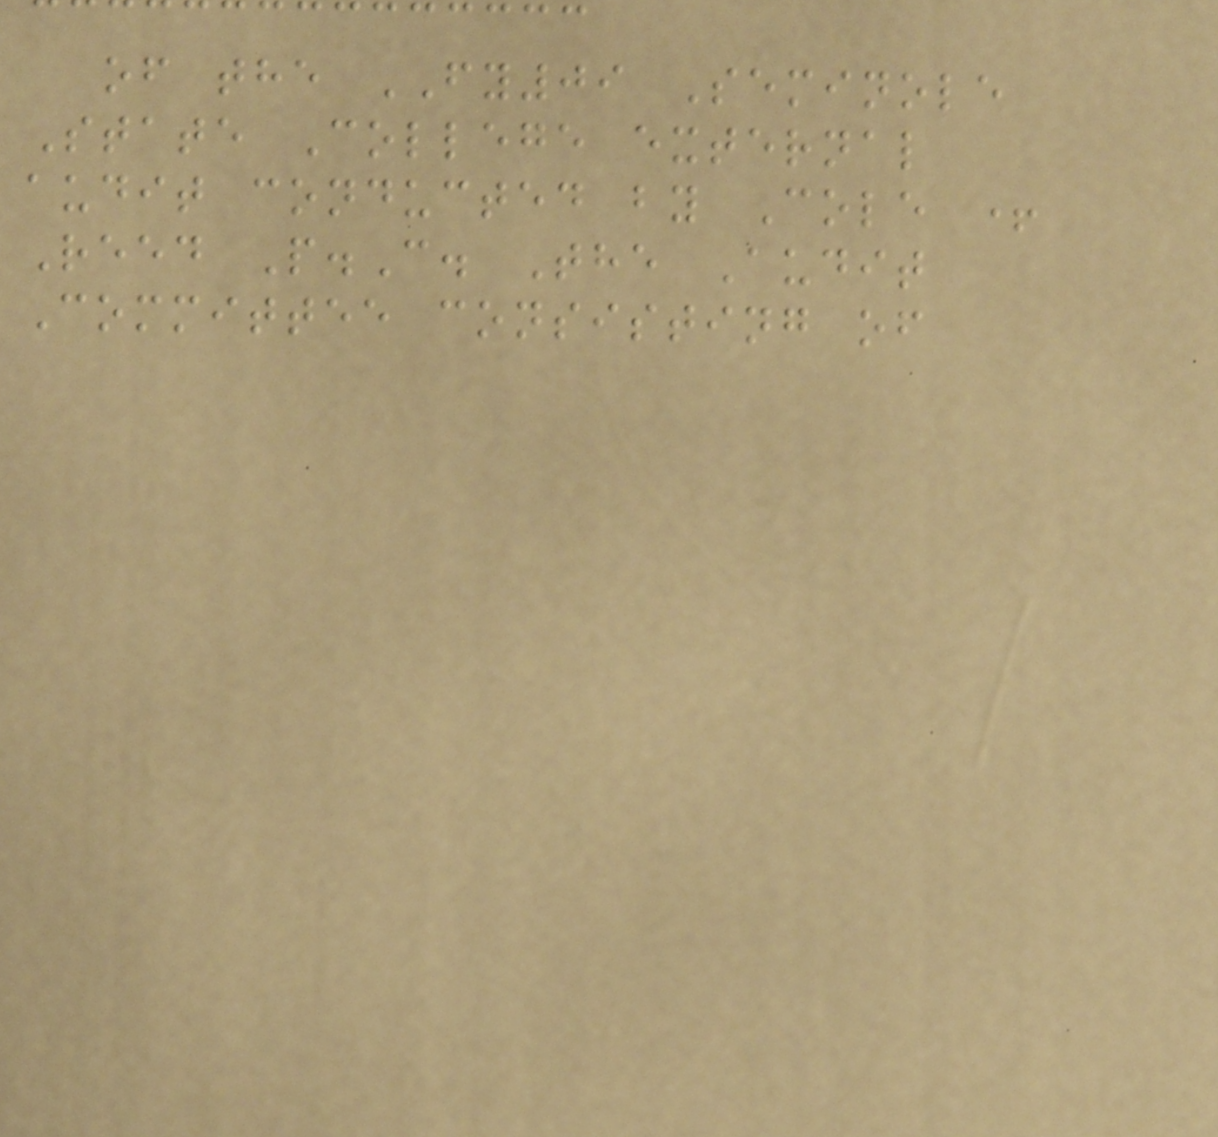of the FY09 Seminole
State College external
audit conducted by Cole +
Reed P.C. The Audit
Committee consisting of
